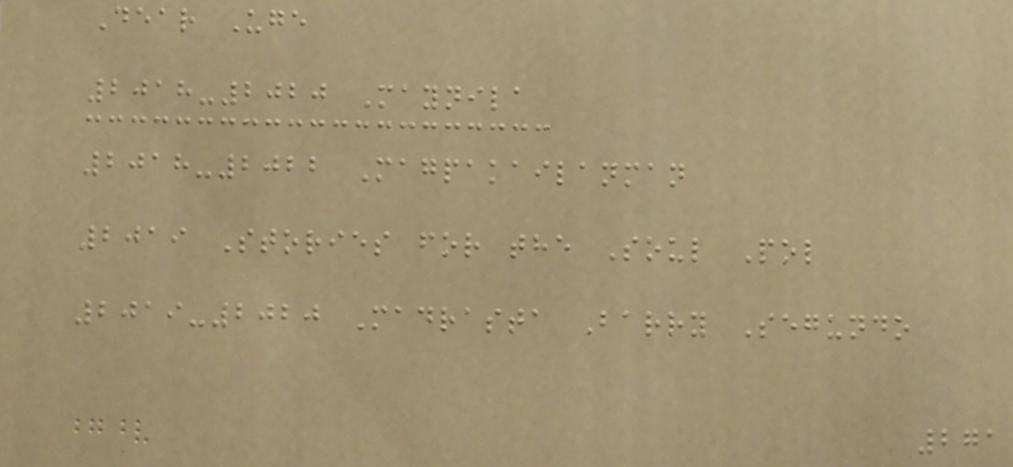Dear Uge
2018-2020 Maynila
2018-2022 Magpakailanman
2019 Stories for the Soul Pol
2019-2020 Madrasta Barry Segundo
271
